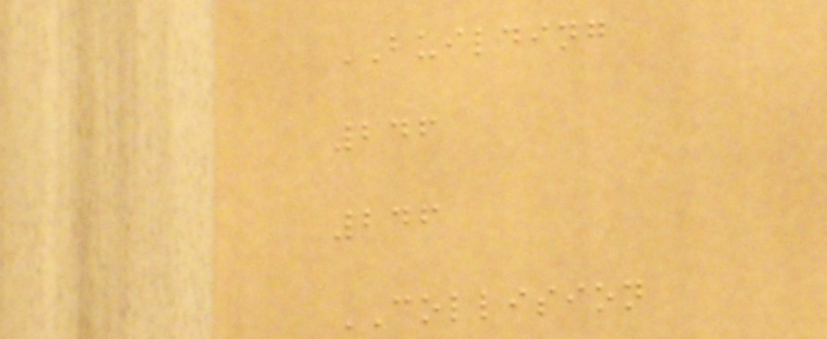BUILDING
246
246
COLLISION
